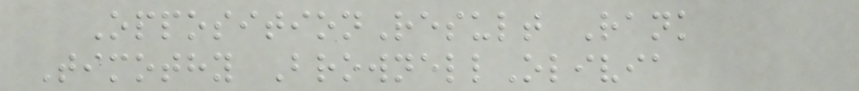OppositionResult Rank
Timothy BrownellOlivia
